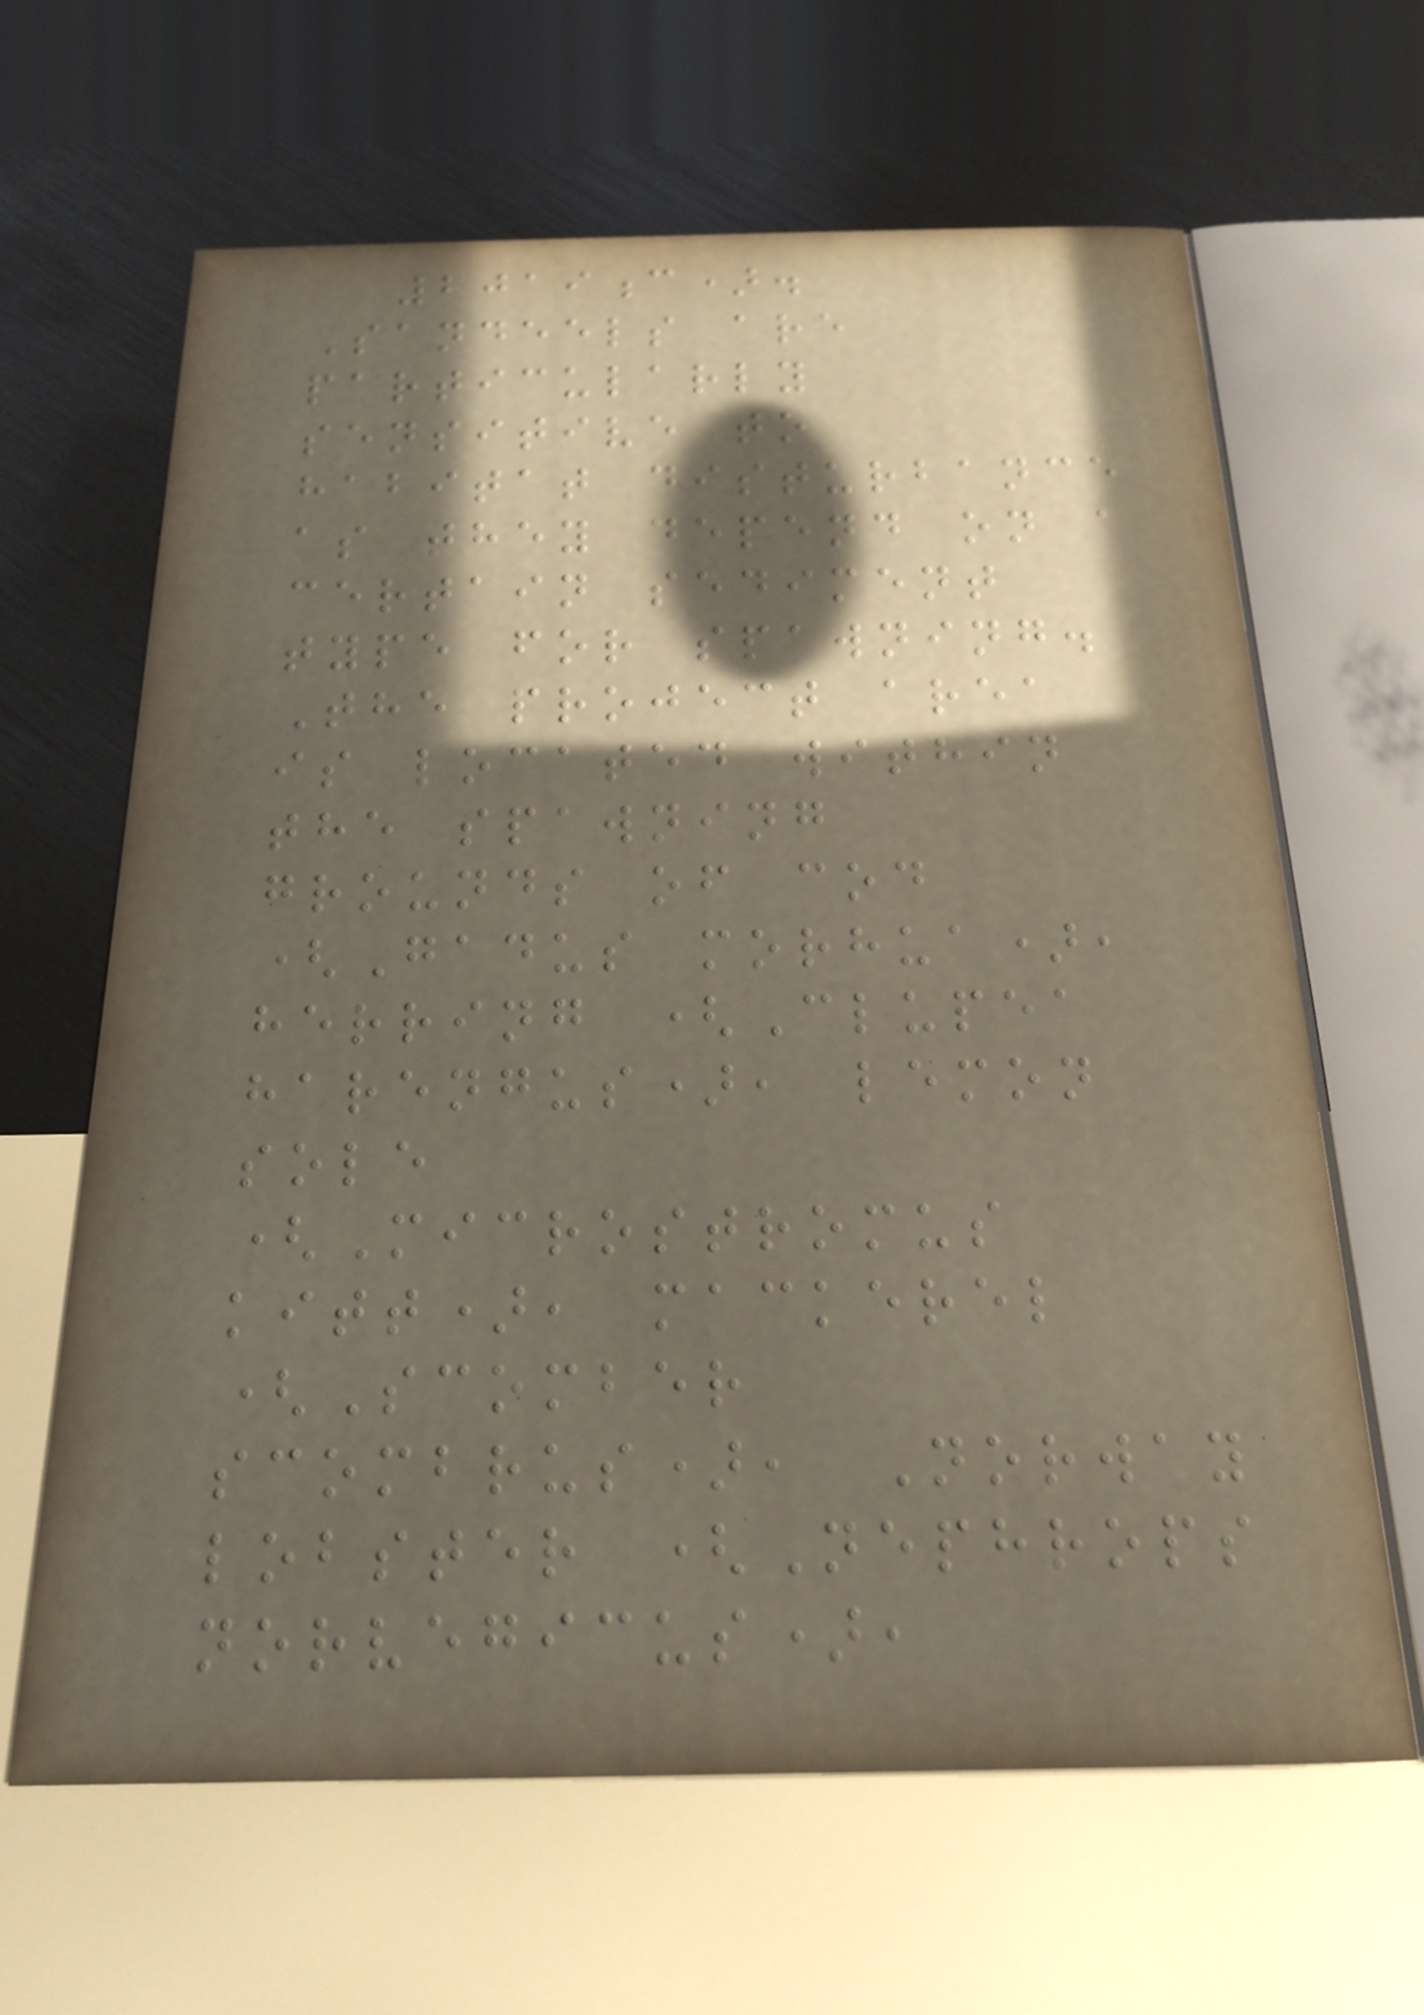2019c).
Sandeels are
particularly
sensitive to
habitat disturbance
as they depend on a
certain sediment
type for spawning.
The project area
is located within
the spawning
grounds of cod
(Gadus morhua),
herring (Clupea
harengus), lemon
sole
(Microstromus
kitt), mackerel
(Scomber
scombrus), Norway
lobster (Nephrops
norvegicus),
